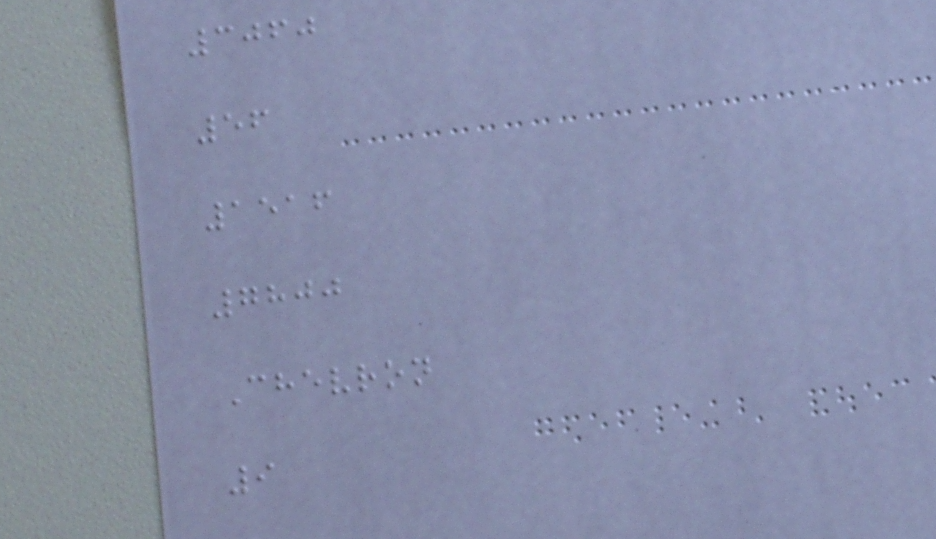3060
56
1516
7800
Chevron
9
